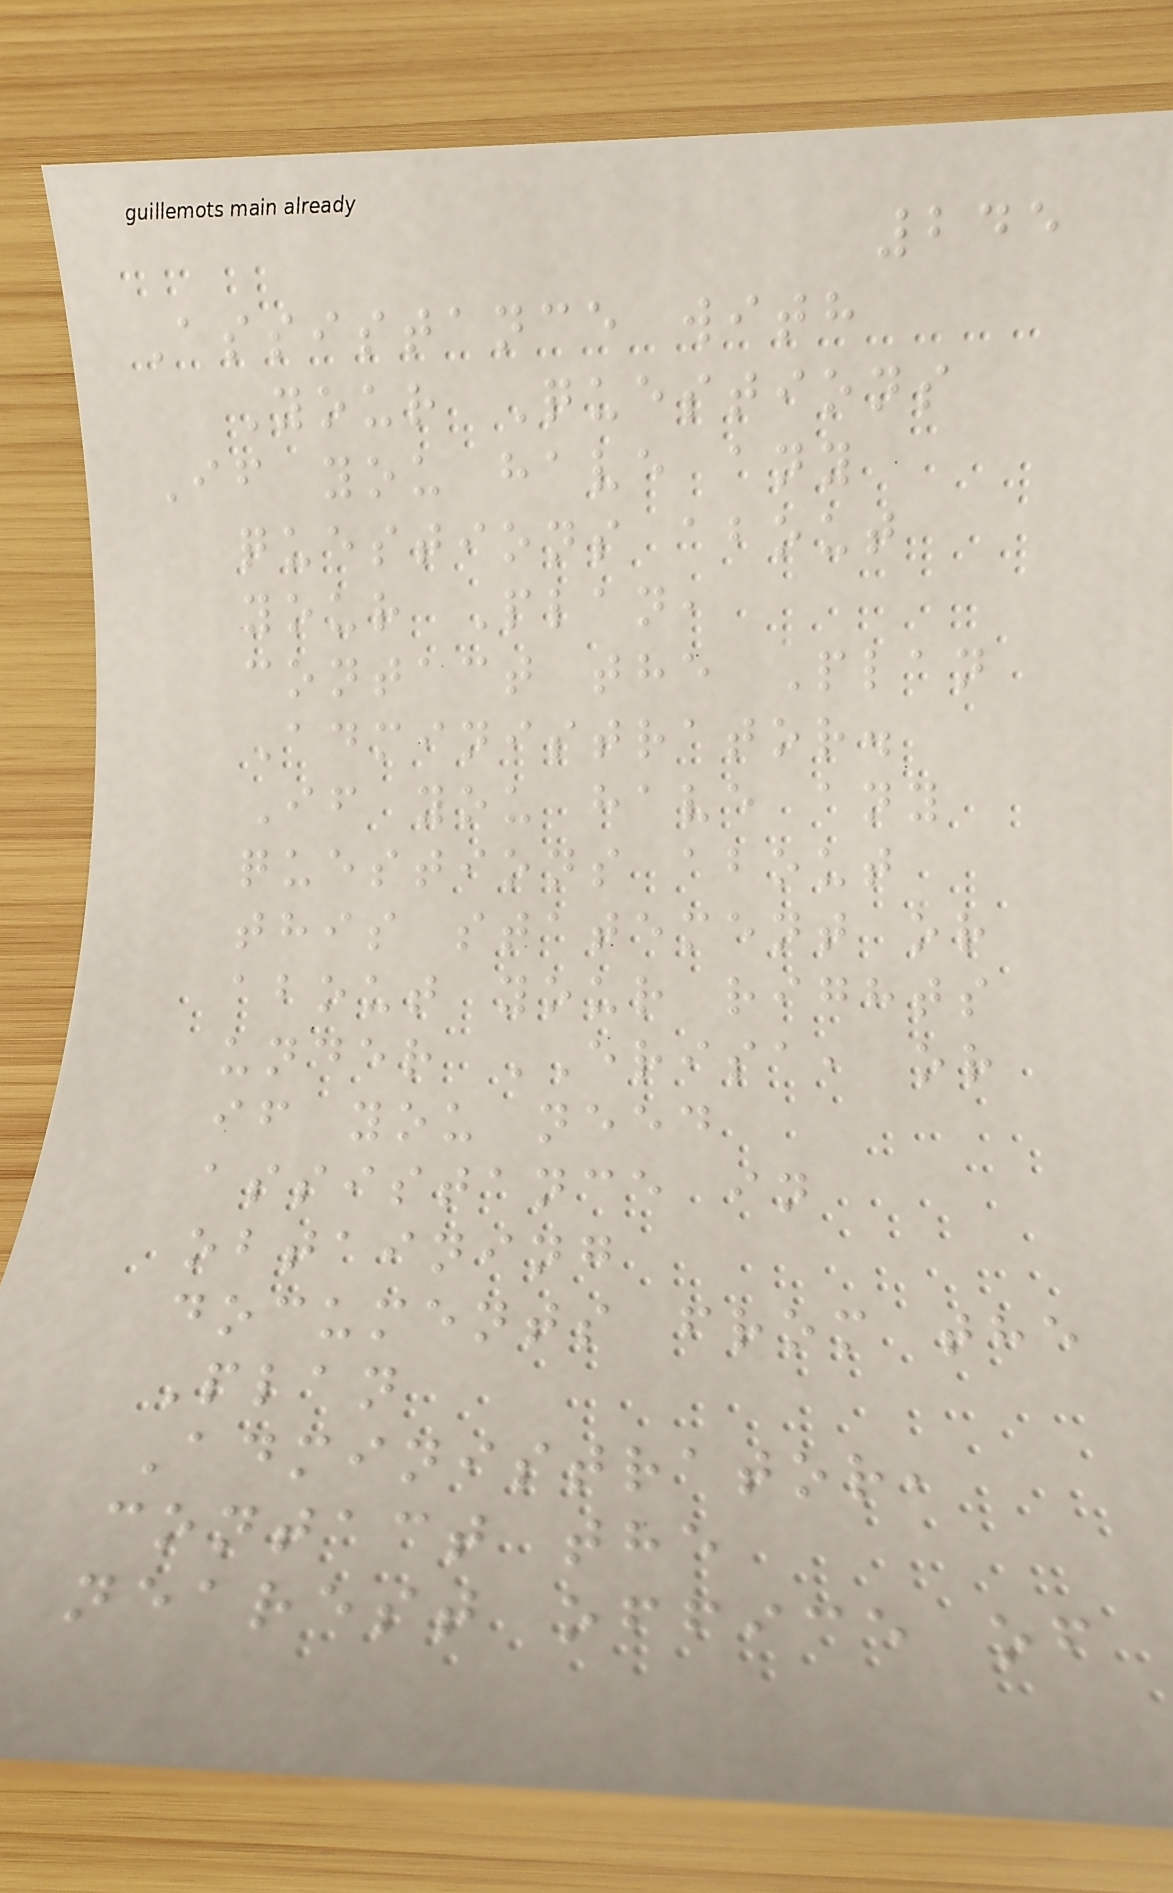245
Assistance with
Your Questions
If you have any
questions about
your Plan,
contact the Plan
Administrator.
If you have any
questions about
this statement or
about your rights
under ERISA, or
if you need
assistance in
obtaining
documents from the
Plan
Administrator,
contact the
nearest office of
